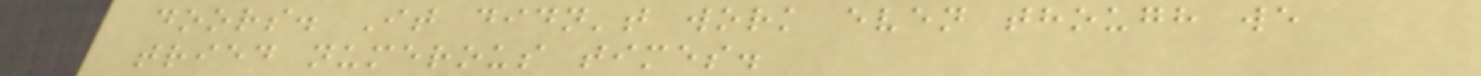doors. It didn't work even though we
tried numerous times.
